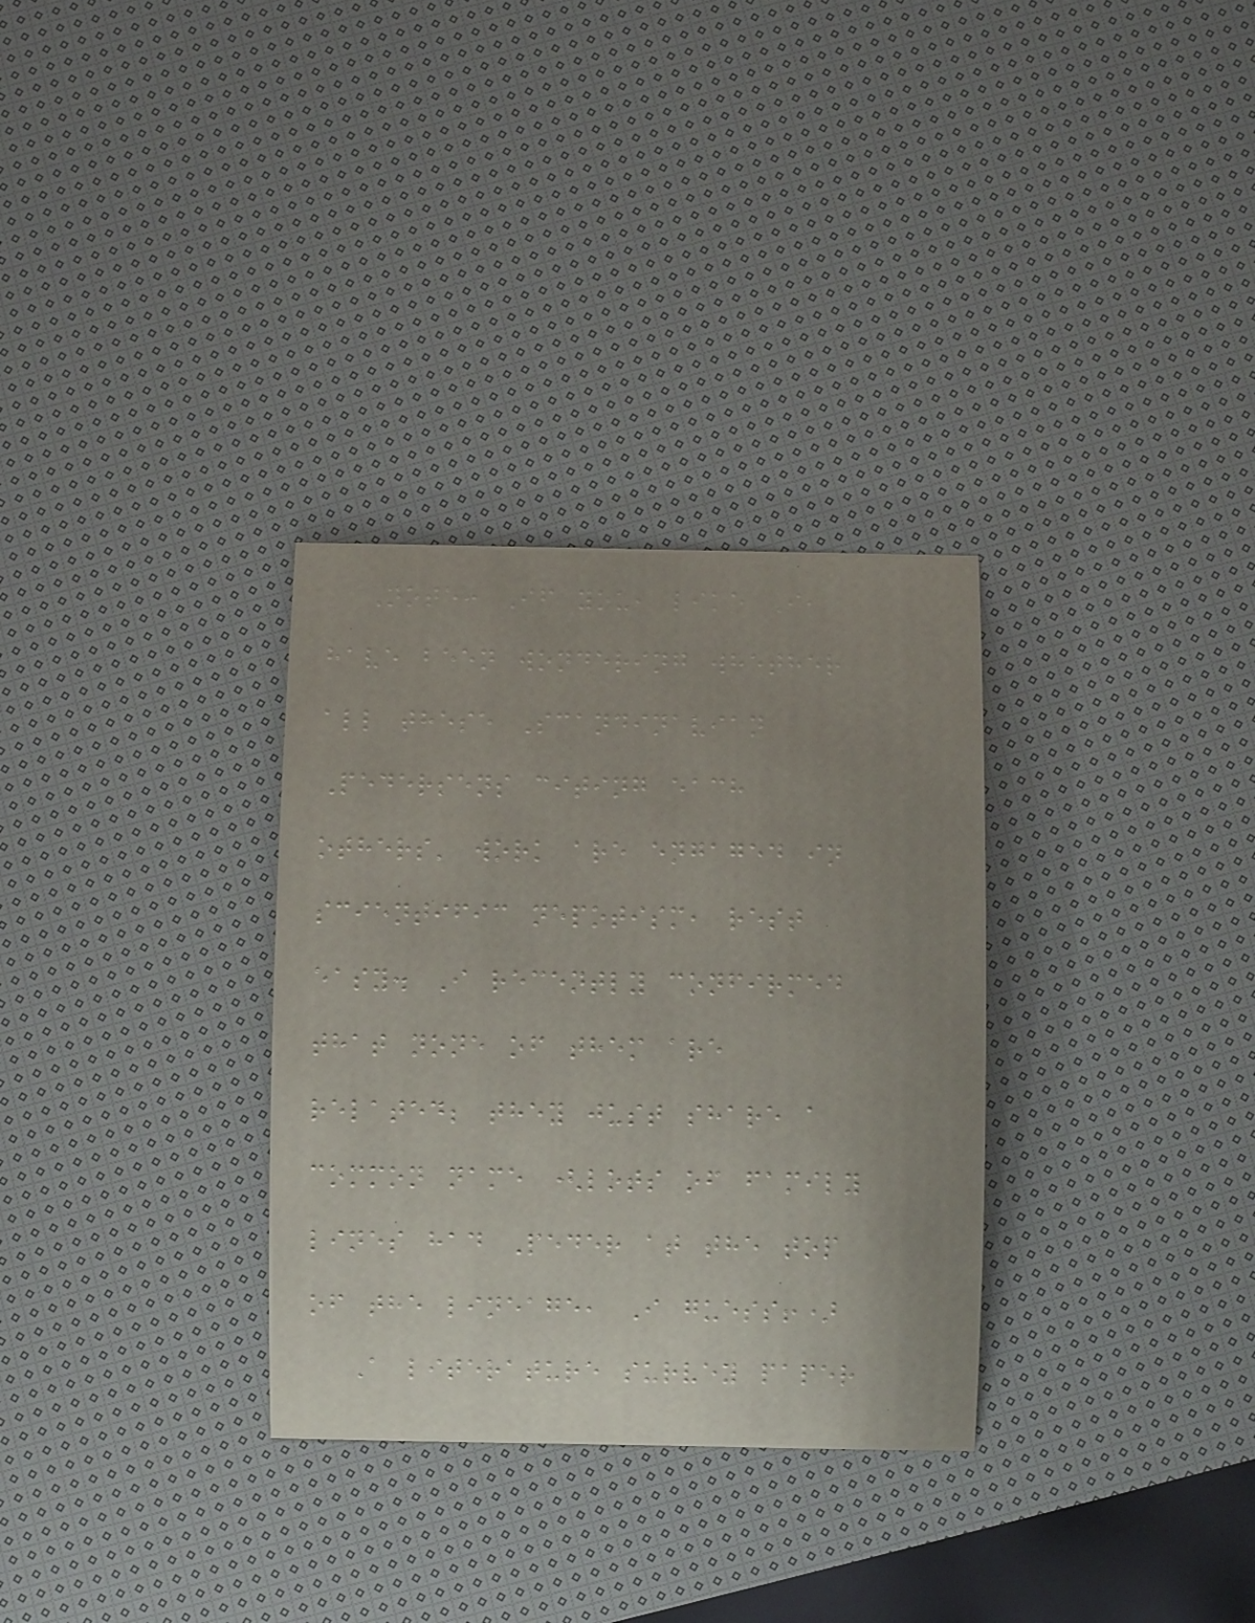Note: If you, like I,
have been wondering whether
all these Scandinavian
Pedersens citing each
others' work are engaged in
scientific nepotism, rest
easy. I recently confirmed
that none of them are
related; they just share a
common name (lots of family
lines had Peder at the top
of the lineage, I guess!)
A literature survey paper
